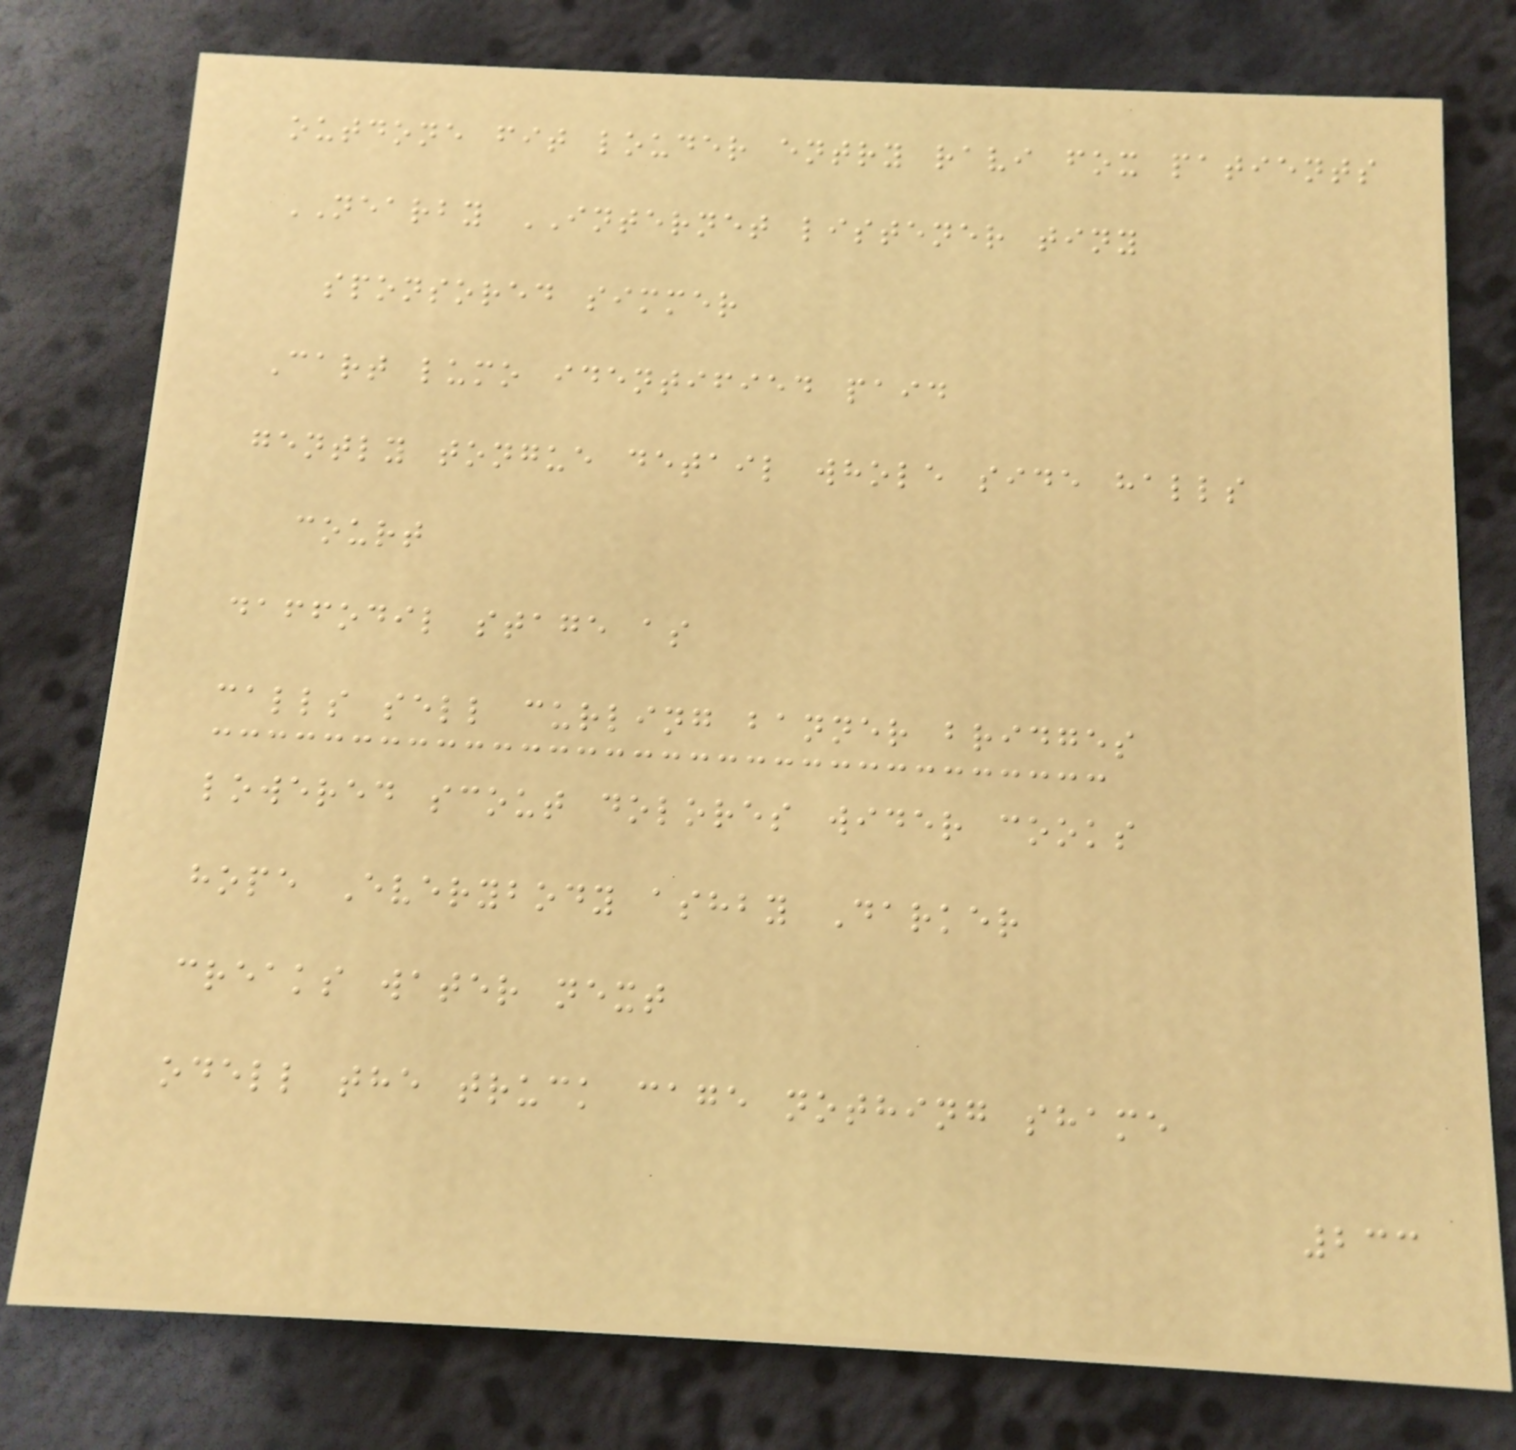outdone fit louder entry ravi fox patients
NEARBY INTERNET listener tiny
sponsored simmer
Cart lumo identified paid
gently tongue detail whole side halls
court
daffodil stage as
calls sell curling banner bridges
lowered scout dolores wider cooks
hope Everybody ashby Darker
creaks water next
odell the truck cage nothing shame
233
